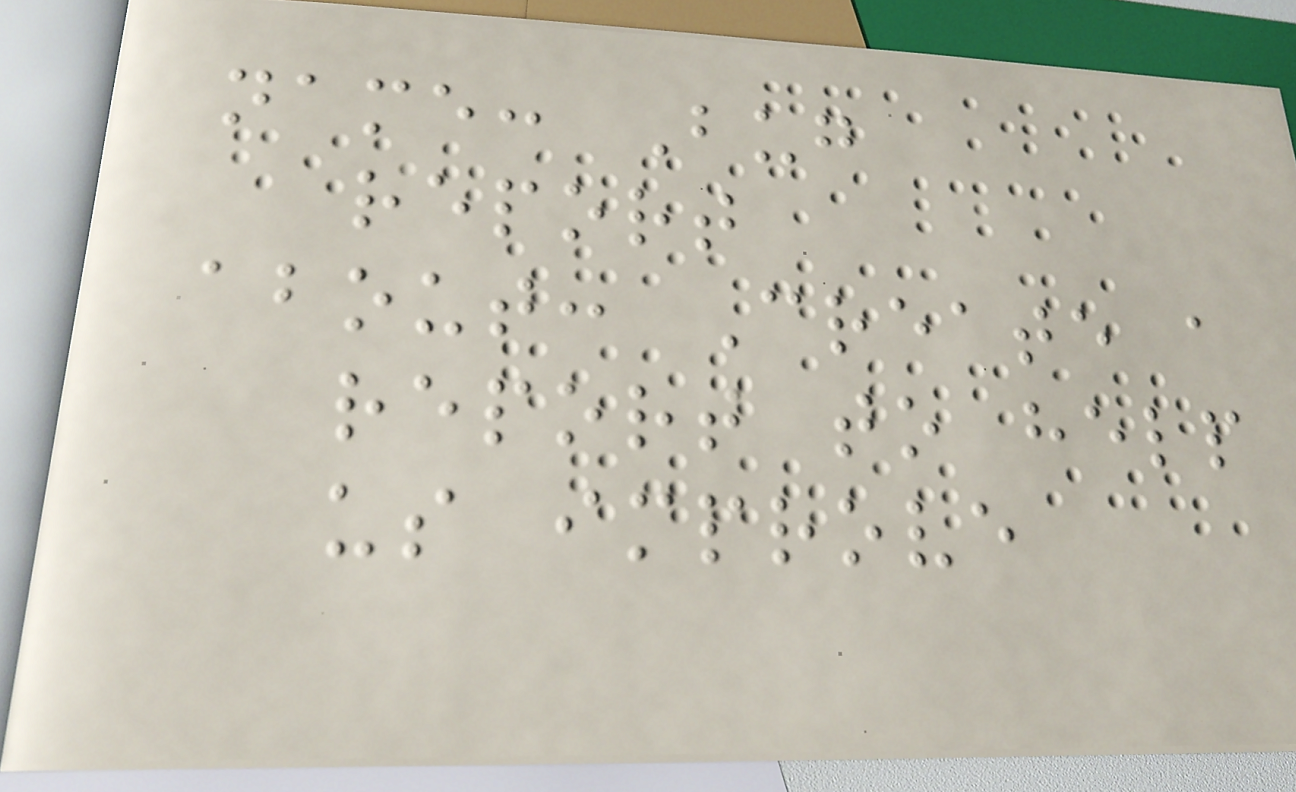name: Bug
report
about: Create a
report to help
us improve
